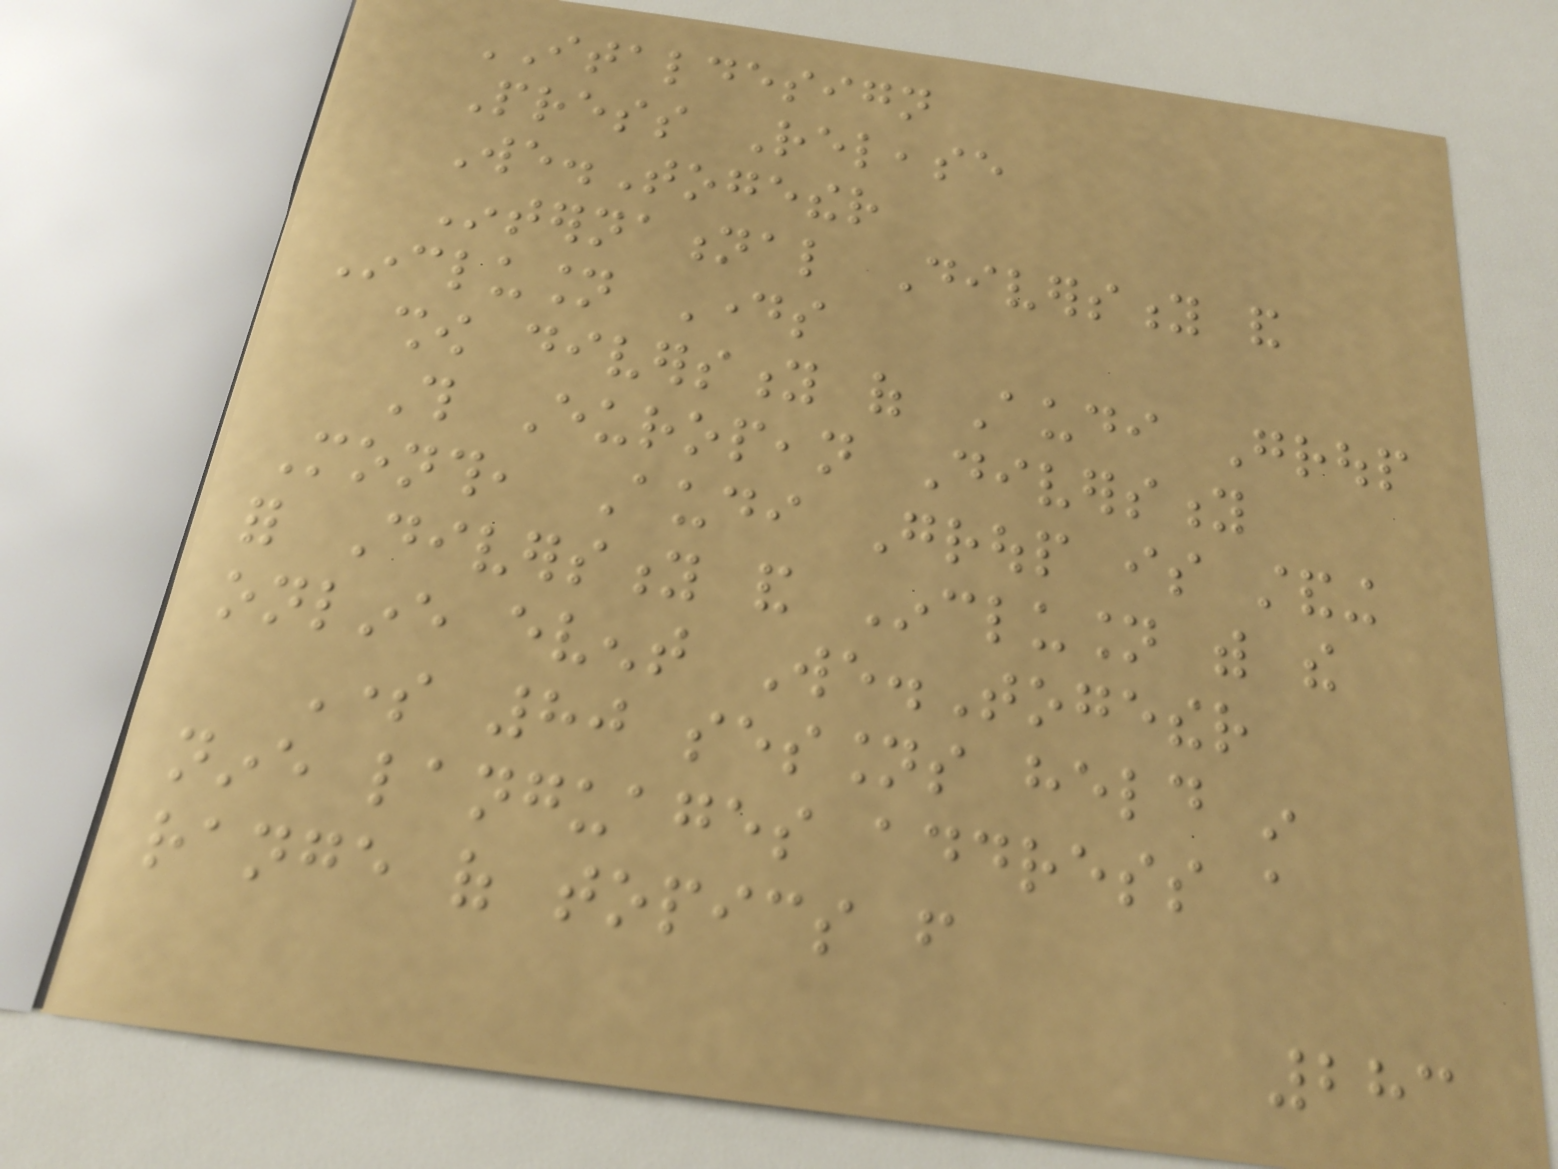ITALDESIGN
Press Release
We.Together
International Diversity and
Inclusion Days
show diversity of Audi Group
This European Diversity
Month, Audi Group is standing
for Diversity and Inclusion with the
online event We.Together
Some 80 sessions held in
nine languages address a
range of topics from
283
